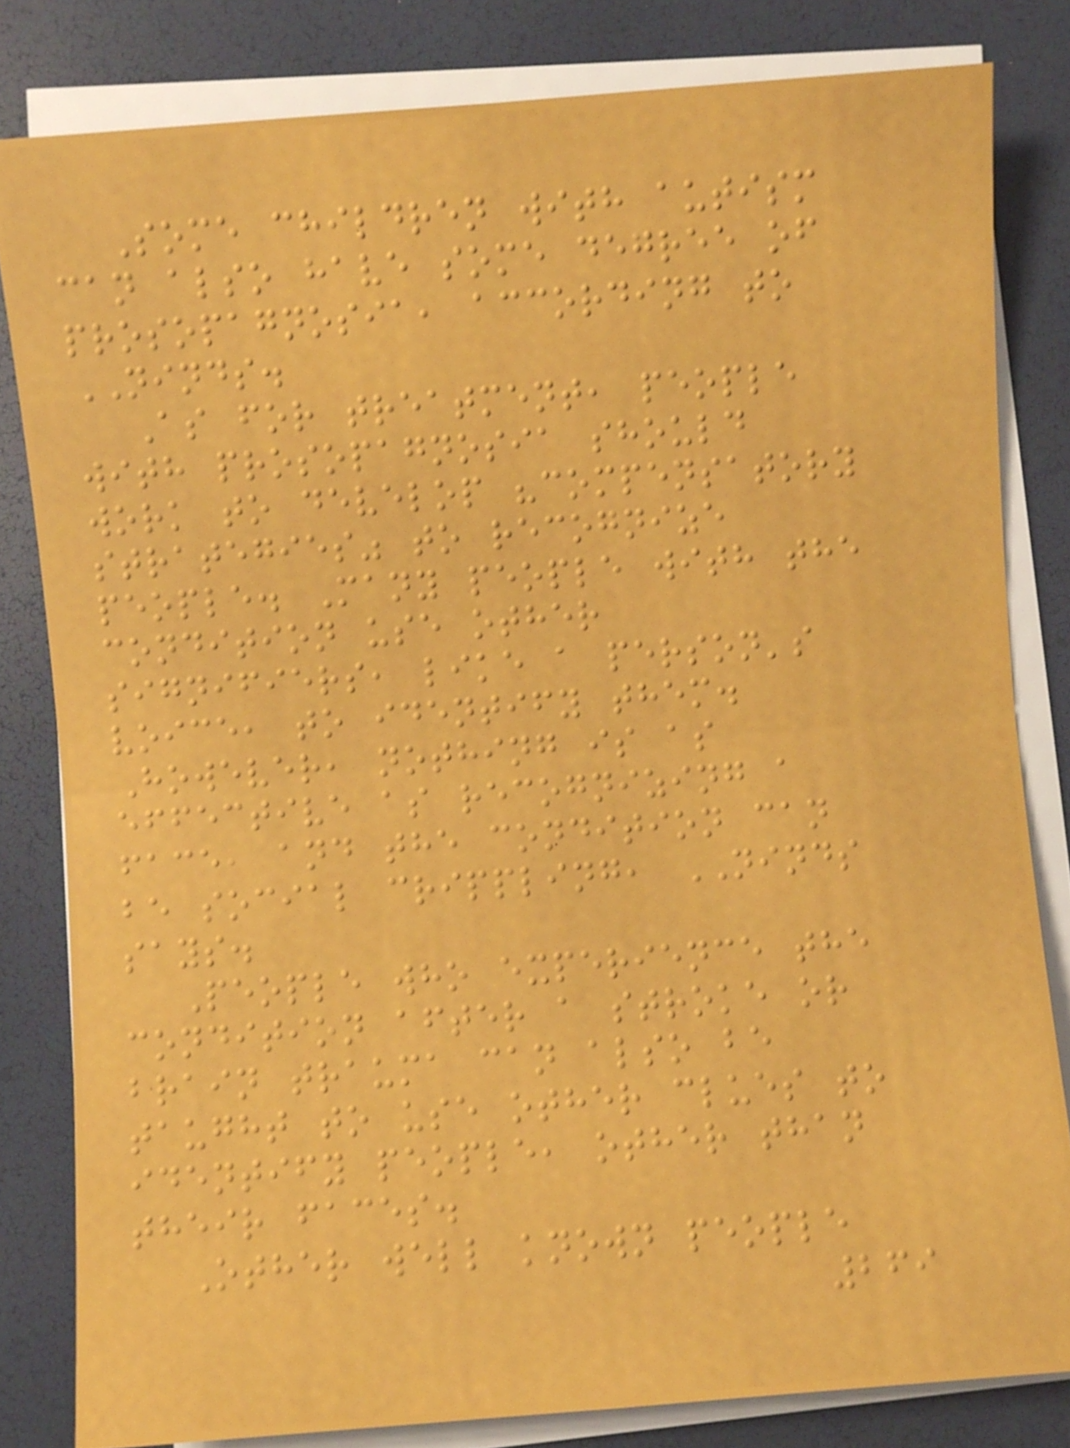Some children with autism
can also have some degree of
prosopagnosia, according to
NINDS.
As for treatment, people
with prosopagnosia should
work to develop "compensatory
strategies" to recognize
people. Many people with the
condition use other
signifiers, like a person's
voice, to identify them.
However, nothing is as
effective as recognizing a
face, and the condition can
be social crippling, NINDS
says.
People who experience the
condition after a stroke or
brain trauma can also be
taught to use other clues to
identify people, other than
their faces.
Other well known people
269
